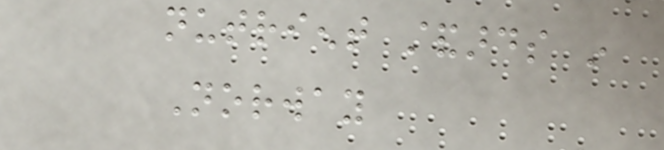nutrient standards in
Norway
